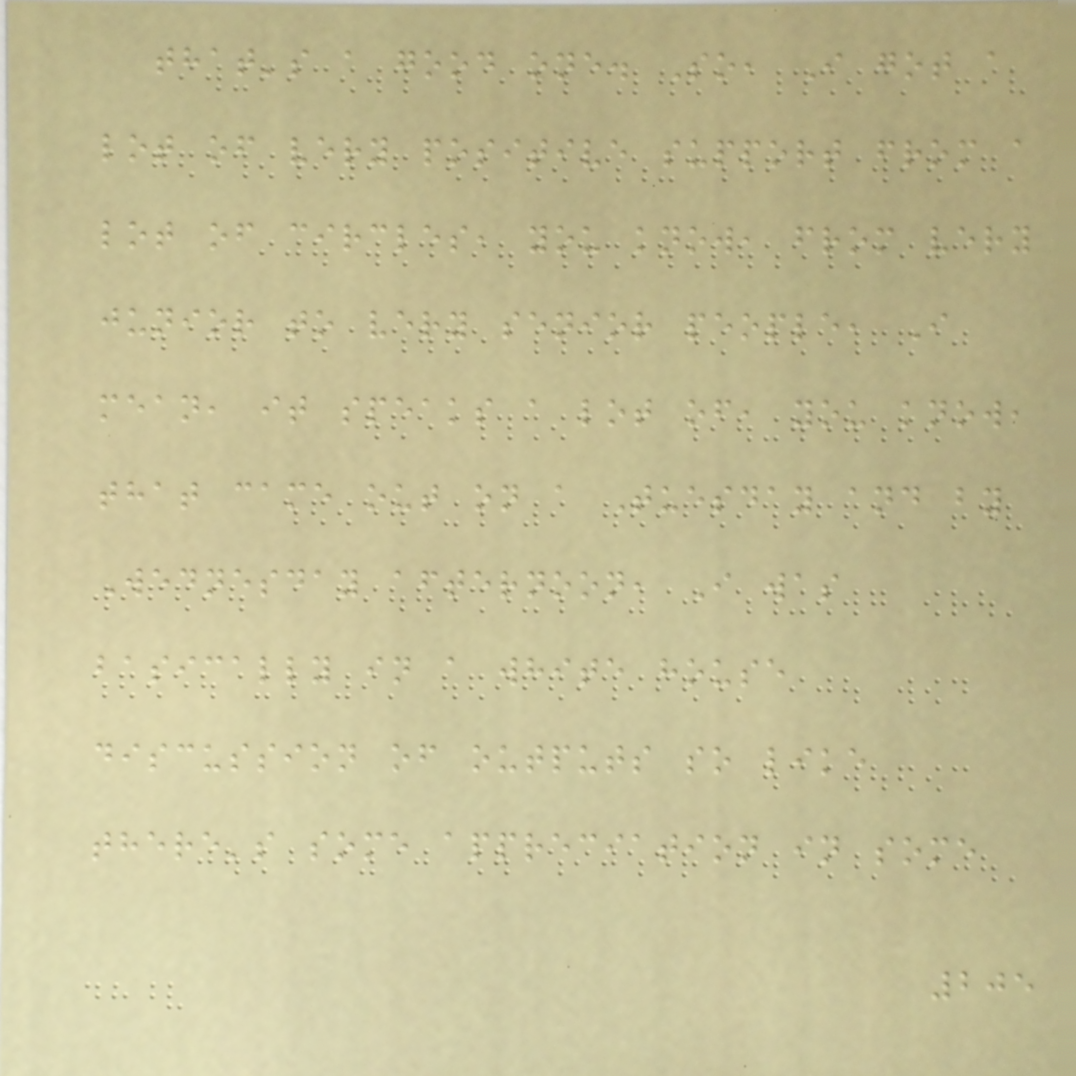that's a good one. So, I got a
lot of very positive support from a
lot of circles, you know, from very
junior to very senior people, I
mean, it speaks a lot of, you know,
that came out on a Tuesday and by
Wednesday afternoon, I was
basically in a white house
discussion of outputs so like
there's some appreciation in some
205
